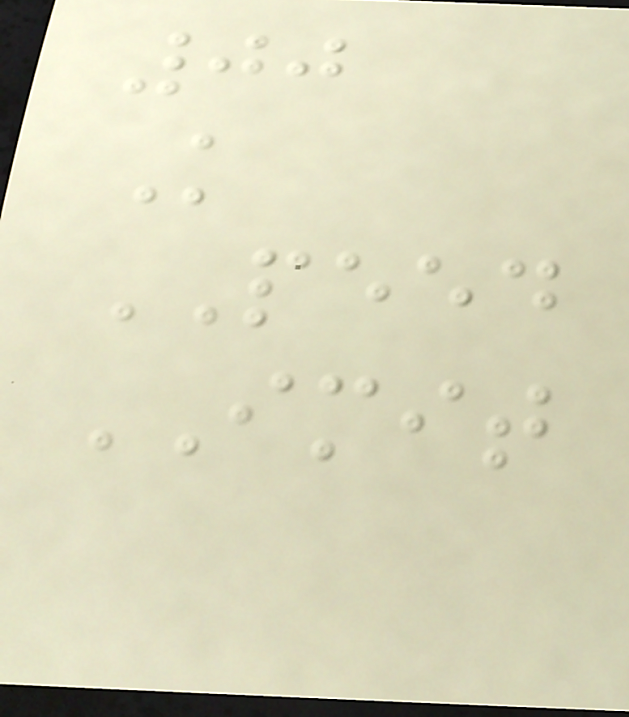00
K
PEED
IMIT
